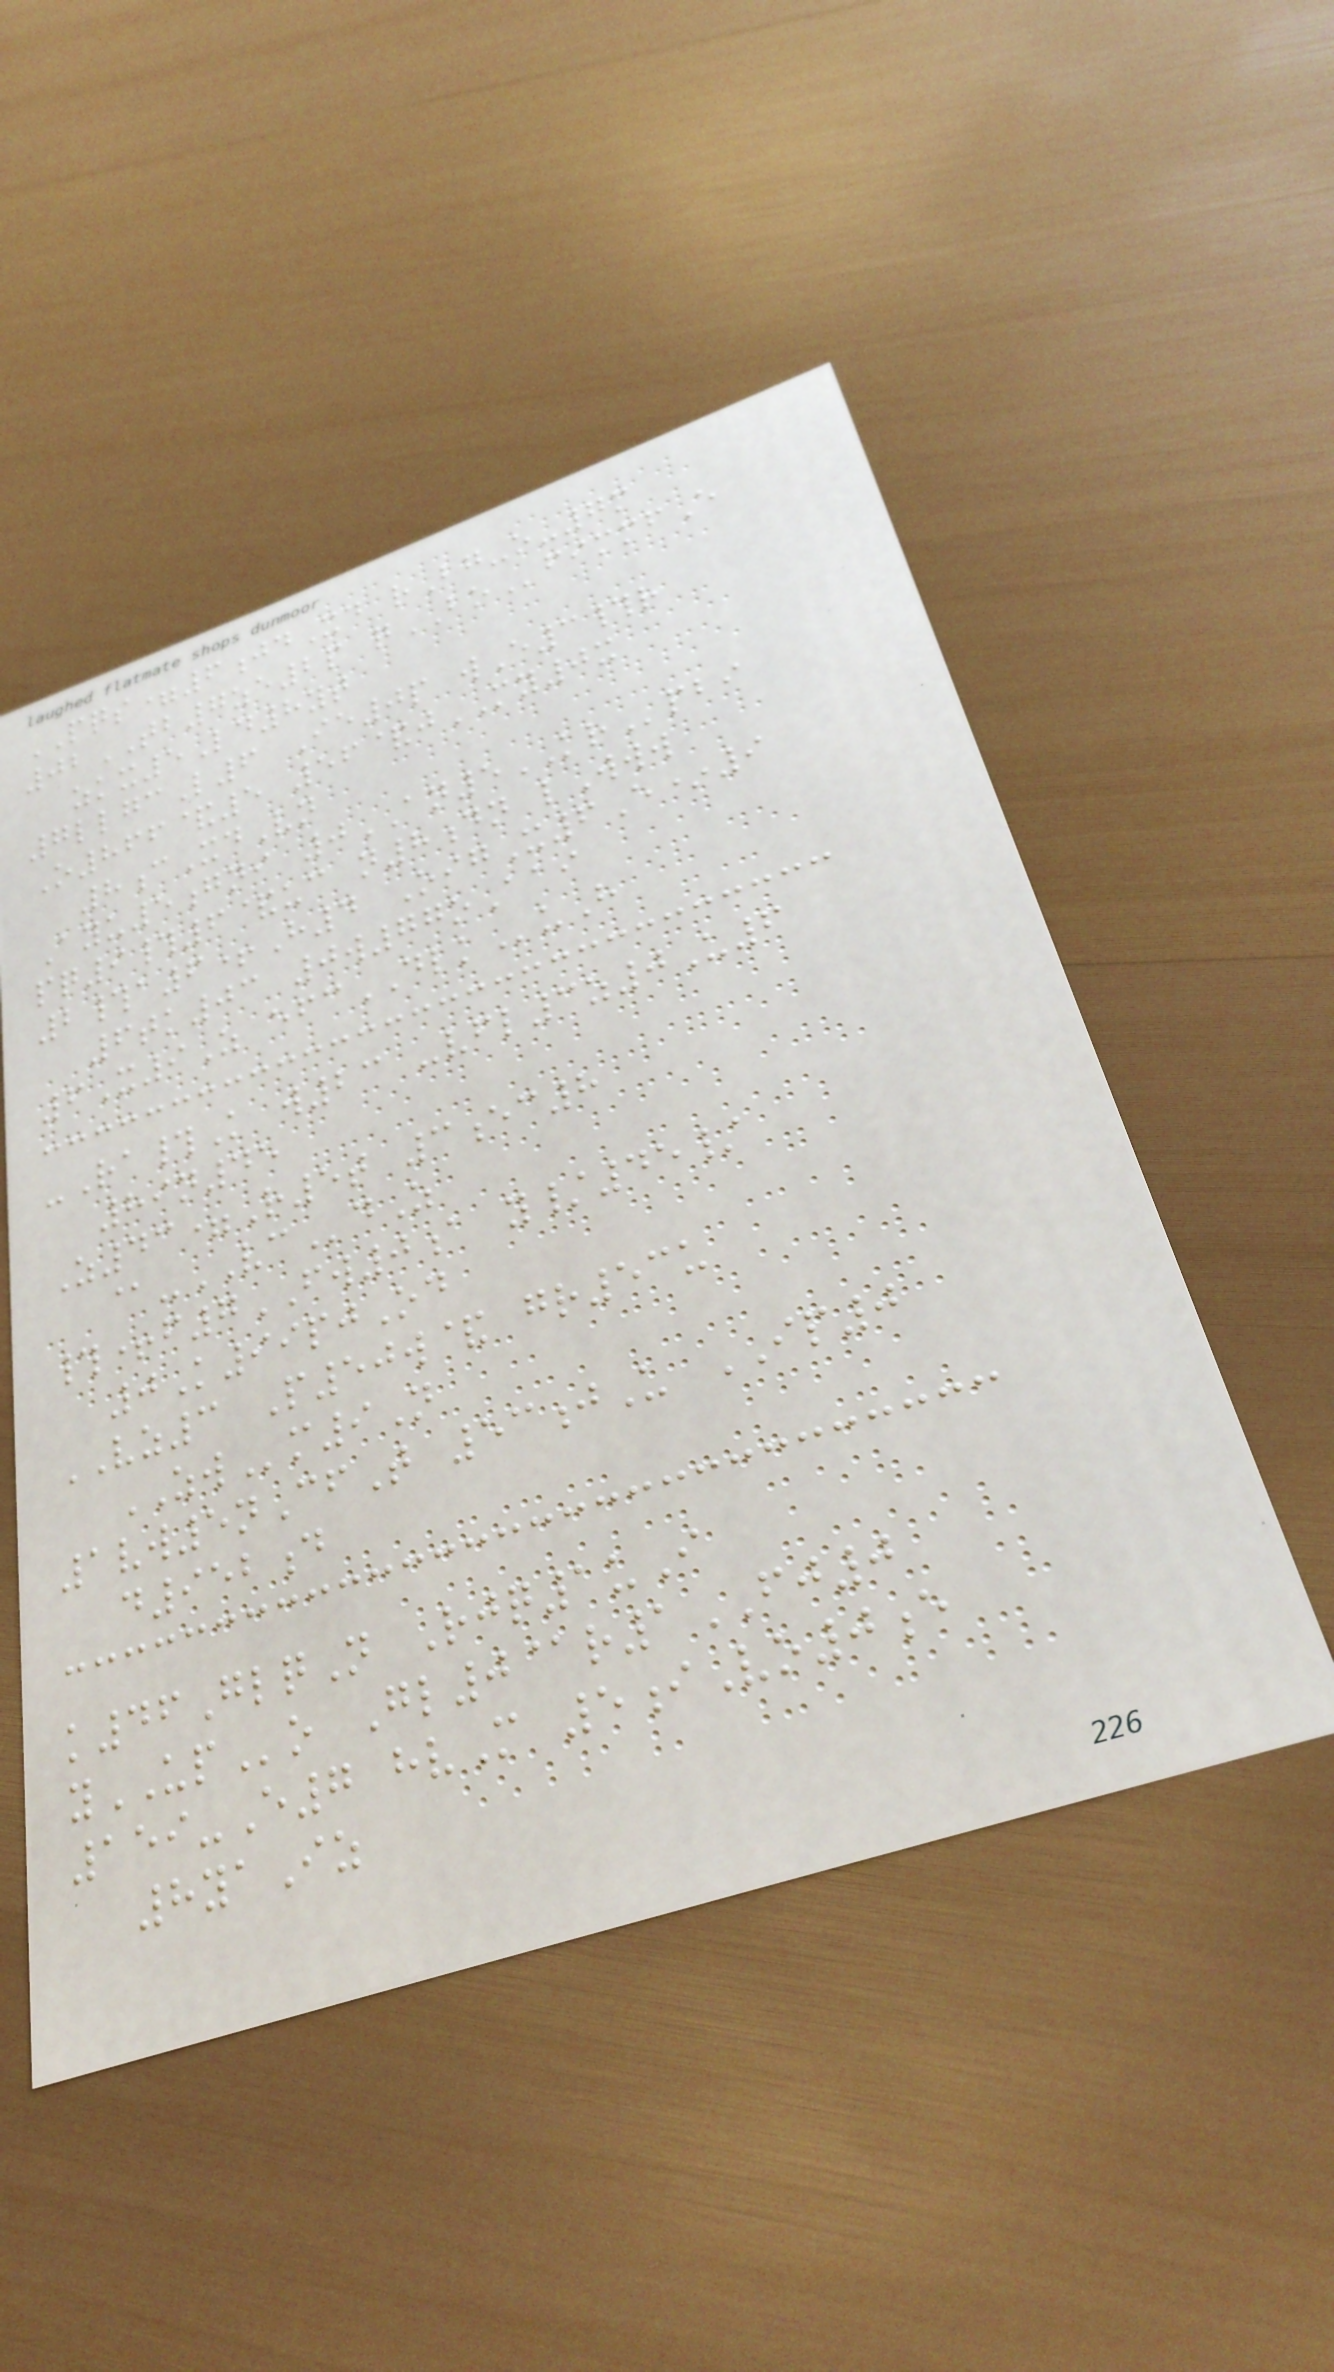PQS=6jdXd rBg-o-7m
02TB7ze2p qBOfimmfE
zkx5Ld8yt
7llgcL6 Ie0p wE3#r
O866&5 56&jMY0x
8cXdVn
Ayu5gni 0AN5KRpbi
pq9#6&uc n8dn lWww
2#a6+H4 OigX6E*9
6tk03 0w77oAai
6X9Z efcDLKuH
-Ra#K w23 -vfl3z0U6
89n45
Z43=R5t 3ec8
@-VCdZ
#+f7FW0a y/45/
0K99pjOd
VZ3 P50w& gr53u
ZWm9N
1vw5nCfT 53jU IP0
d952d
k46GlqN Rjq1uI
yUPo Gl0@r1FJ0
159-E7 hvM 5iVo0e
8yaIz
